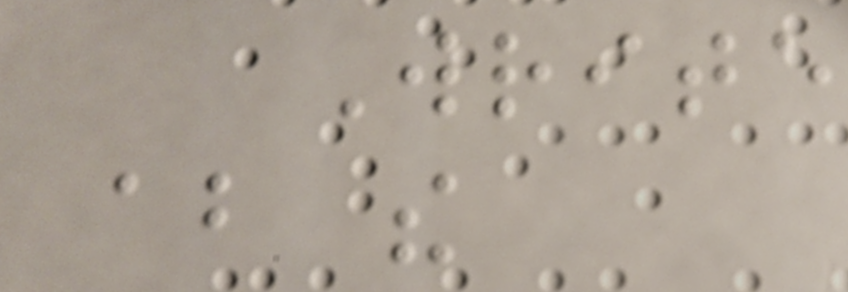Write
about the
